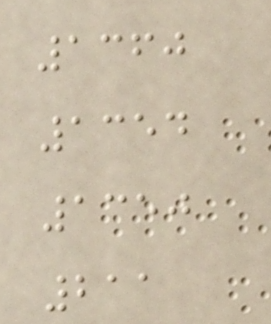1360
1354
1350
211
